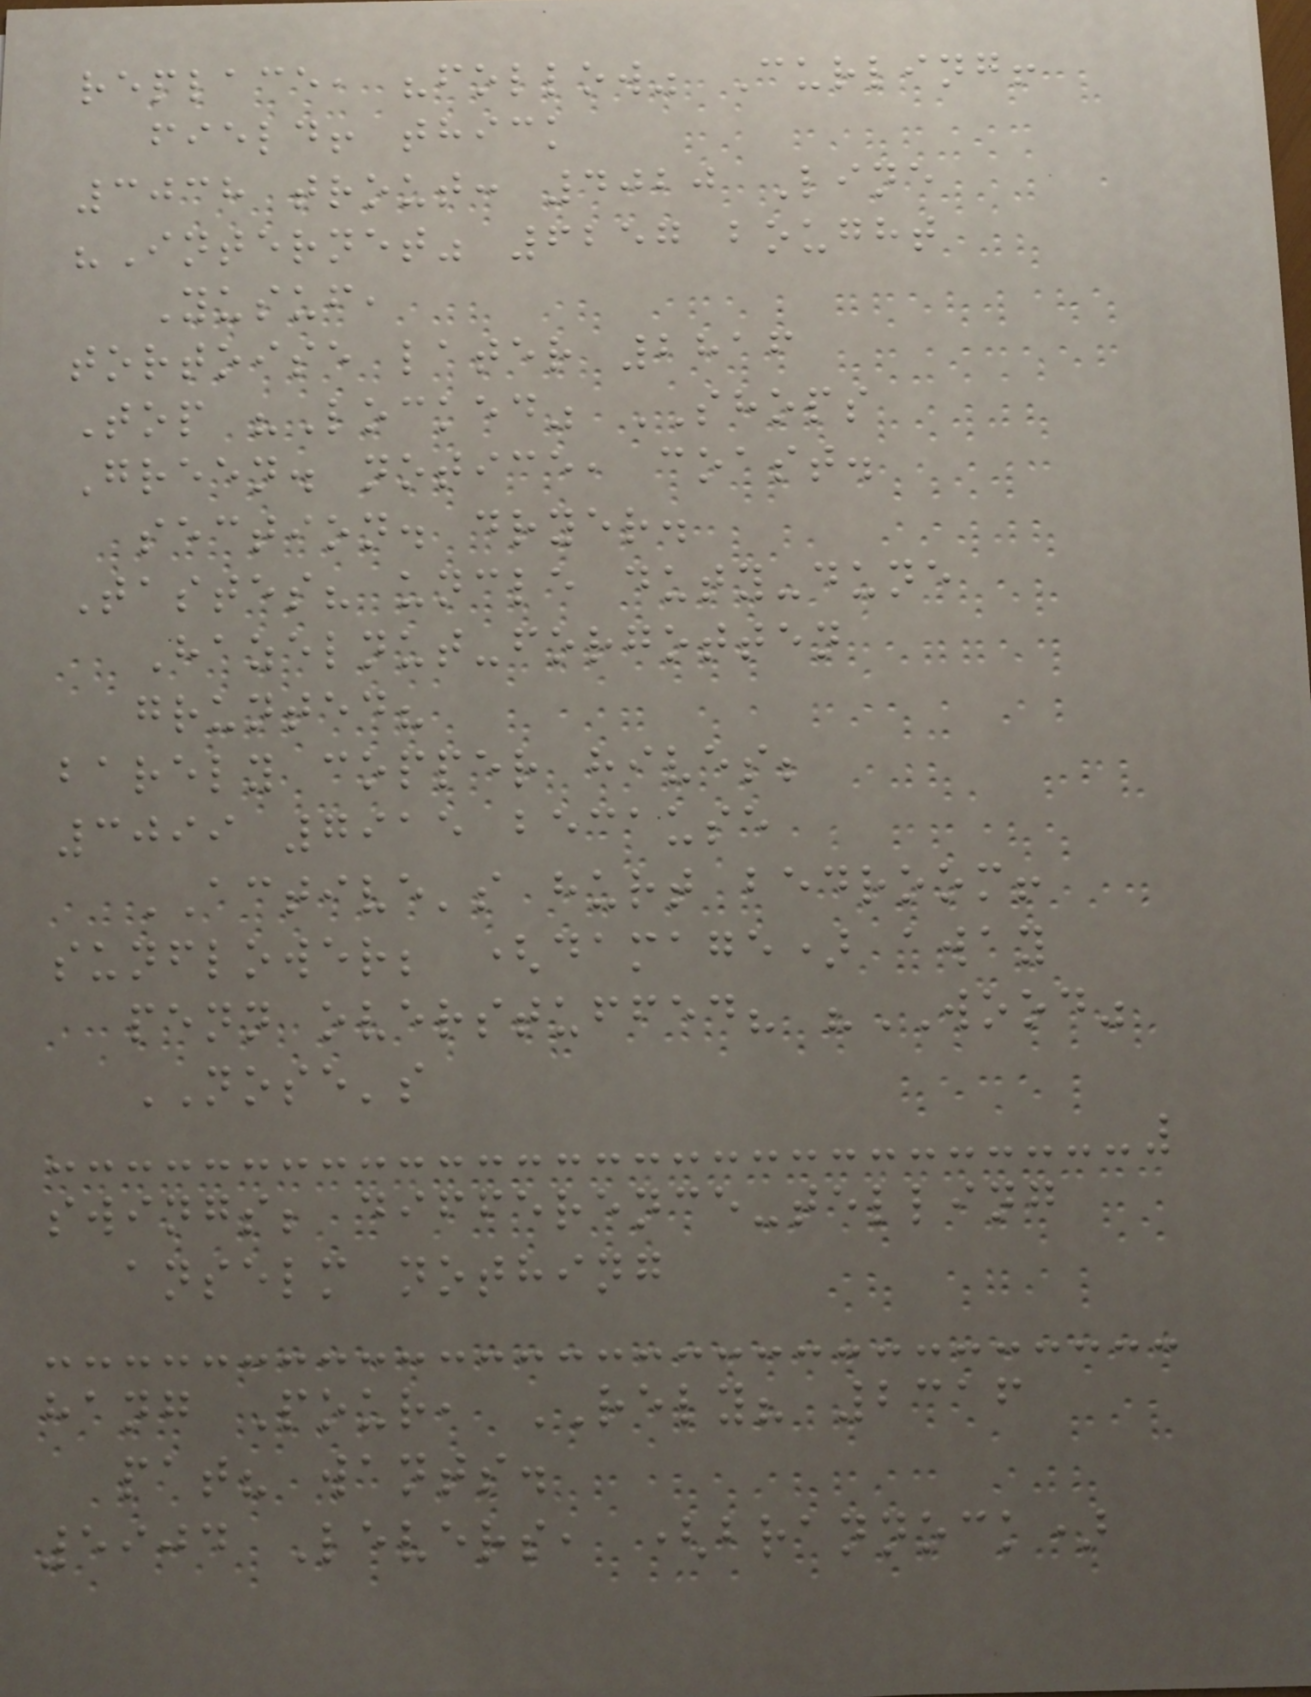replace, "follow" Curling!
field! thick
3038 trout: 4020 Line
"Internet" 6257 bought
Yusuf,
tortoise later 2816
Top "Locked" SHOPS
Green. notice, coast.
section. dryer.
Tastes? uncle duty-dune
Hazelnut-forgotten
grunted?
barely copper hives;
3099 7915 because
ACTIVE's hurt bedroom!
sunflower; (damage) away
penn overstuffed? "WOOD"
NOSE's
swings; difference-telling
anselm nothing
hang Pour, RELY? 2316
pat? wants.
5904 Levers, (brannock)
